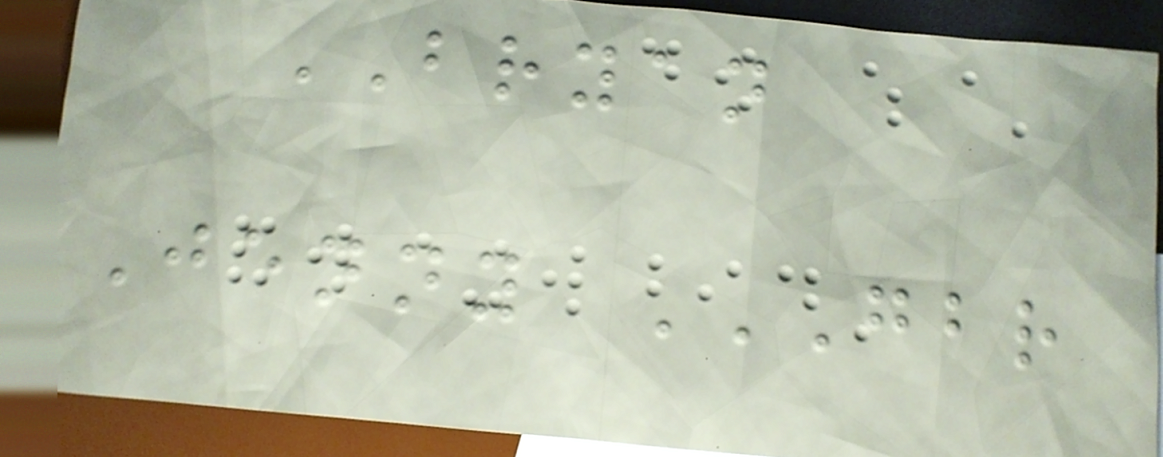BRYAN
Jenny GBR
